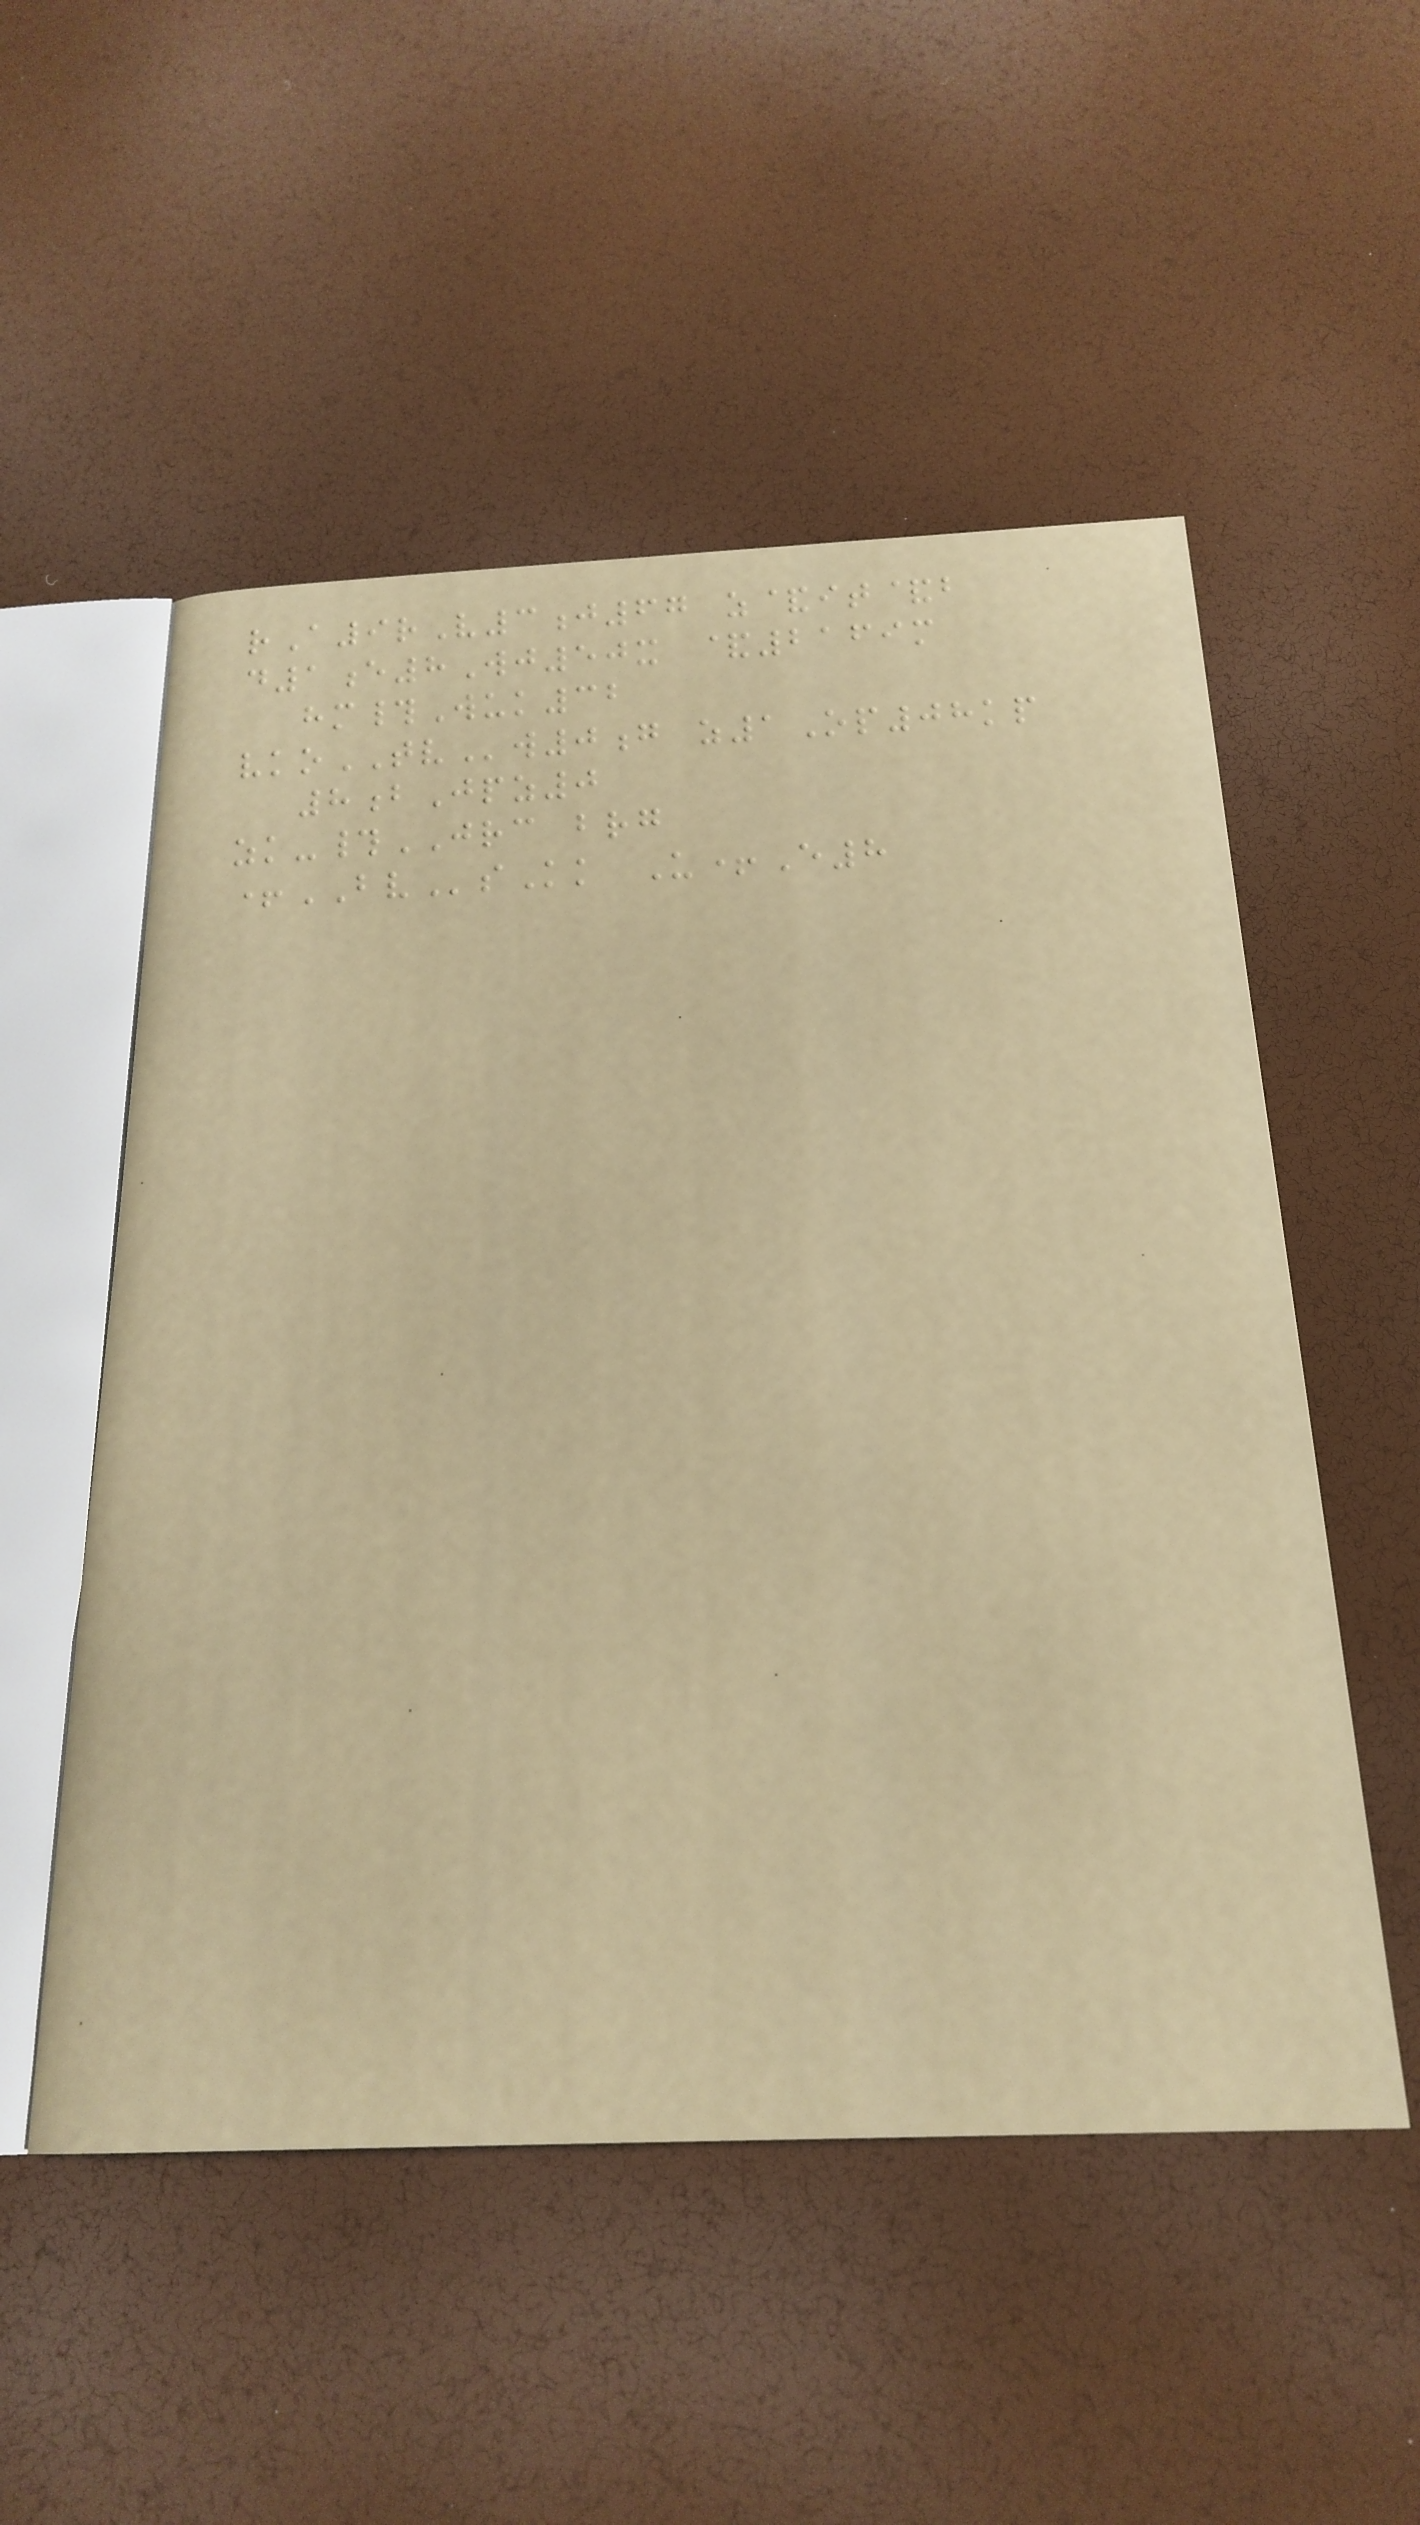rA9rV3j67 z&it&b
d1e8Wj50x &2169m
hm#Wuk32
vkoTVw0g z1Op08kp
8bJpz0
zk-#JRC brg
+BVsKk U+E8
